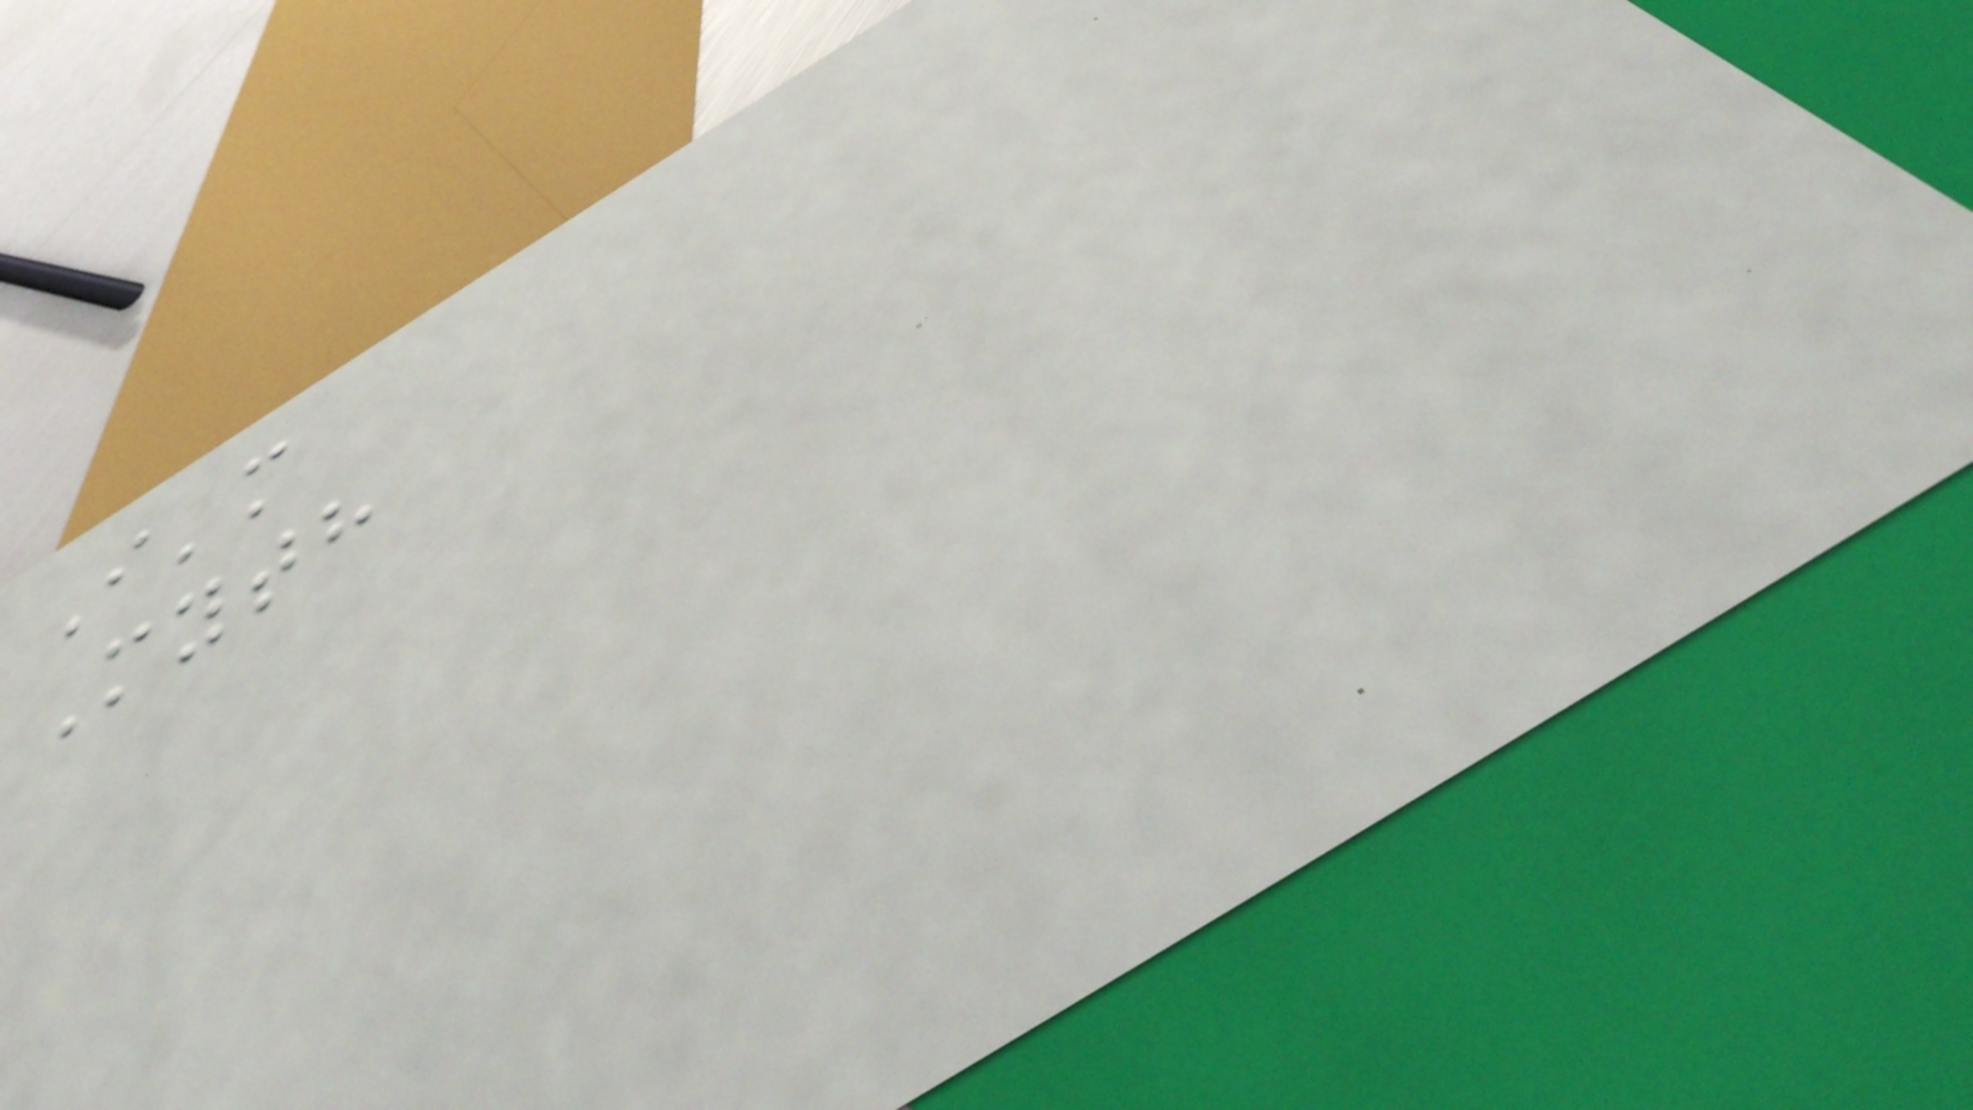I'm
Myth
